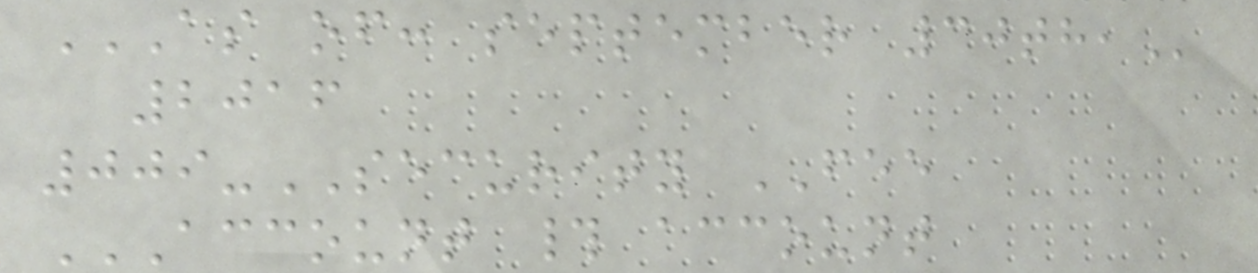AS OF: SEPTEMBER 30TH,
2016
009-SECURITY FEE
ACCOUNT # ACCOUNT
